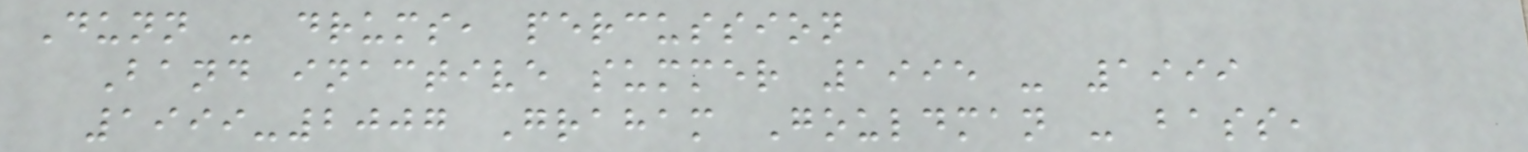Dunn - drums, percussion
Band inactive summer 1995 - 1999
1999-2007 Graham Gouldman - bass,
